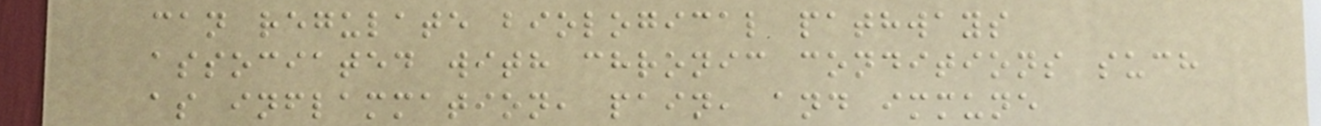can regulate biological pathways
associated with chronic conditions such
as inflammation, pain, and immune
